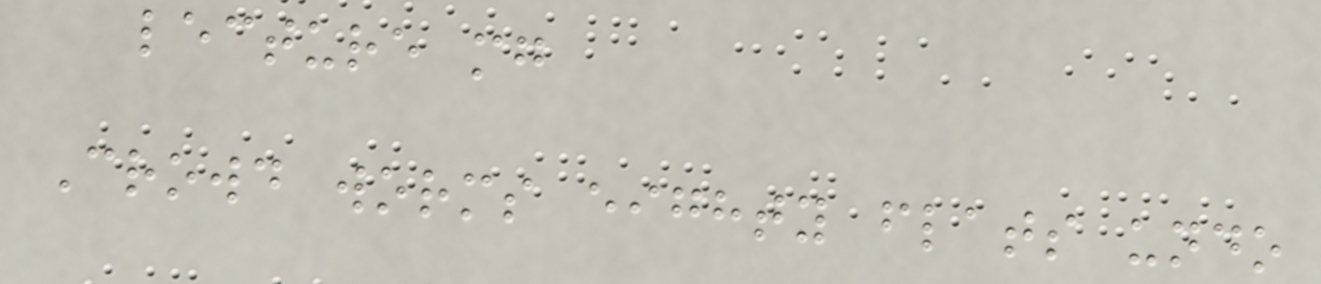lecture mg
Crowd worms eighty flats undo
